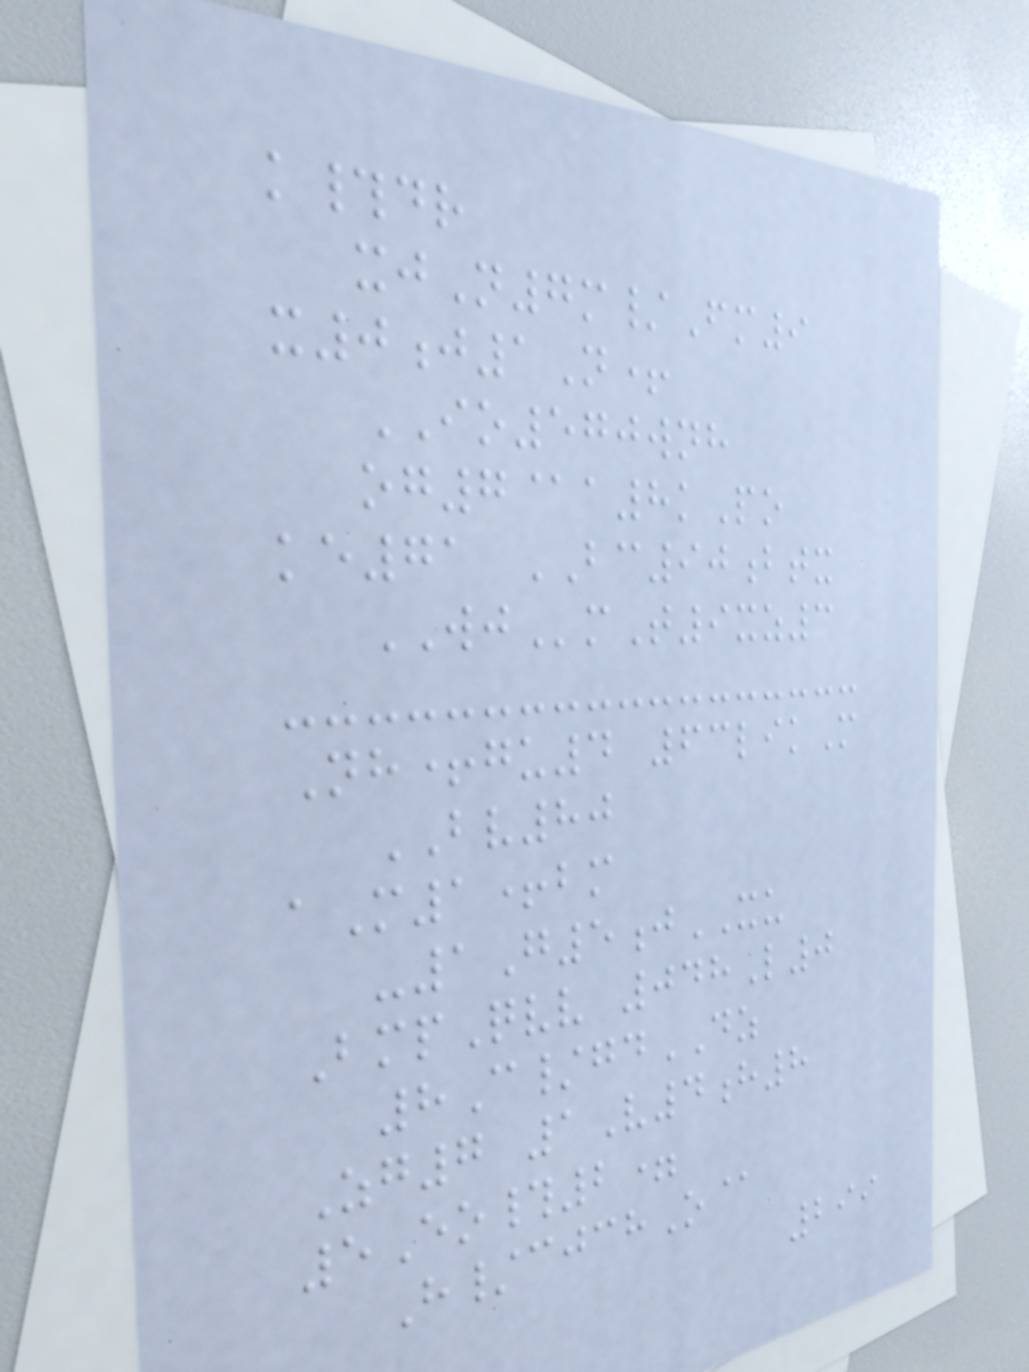k#dr
xjN7m/Fm9
x0j1N+
IO570wnh
og7@a8kPo
ke71 BC90btx
WJmT9xz3
Nh+gu4 63likM
BV80
aM1+bm
-1G5jXU
BmpQvv 048L0
8C/gdDZ
Zg7 1V4h8
5Eo#2=
H/cjchO@
299
